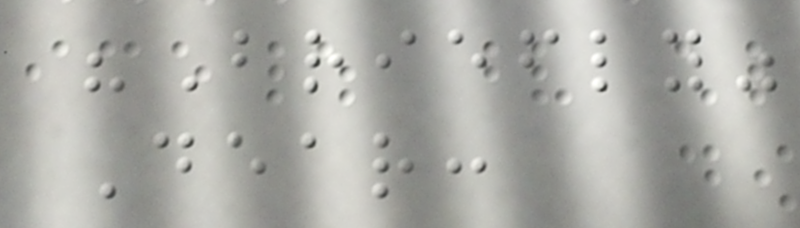"Briefly"
Dear:
